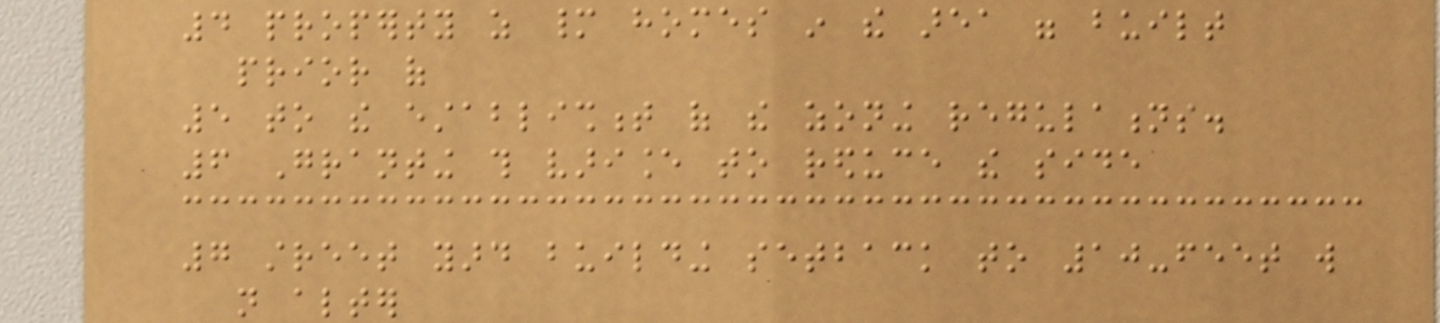4 property as many homes in the area were built
prior of
5 to the establishment of the zoning regulations.
6 Granting this variance to reduce the side
7 street yard building setback to 10-feet will
not alter
